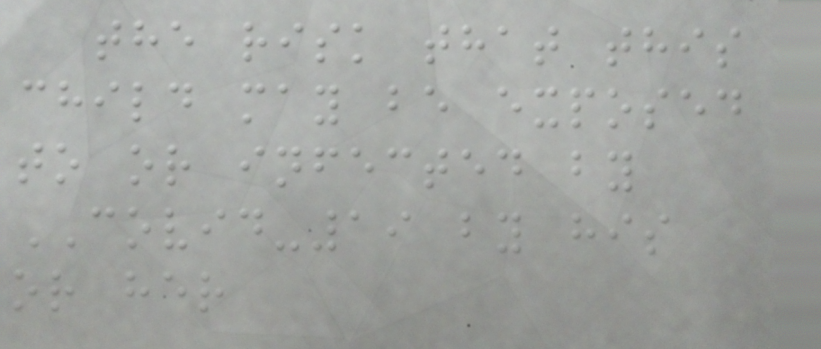the risk that this
child may be exposed
to or infected by
COVID-19 by his
or her
